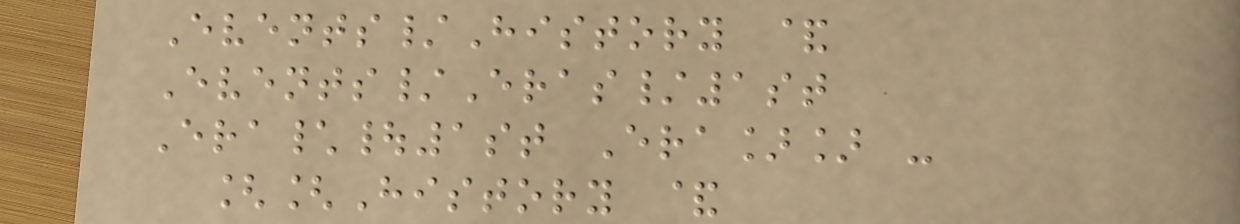Events/History &
Events/Eras/1st
Era\|1st Era]] -
[[History &
